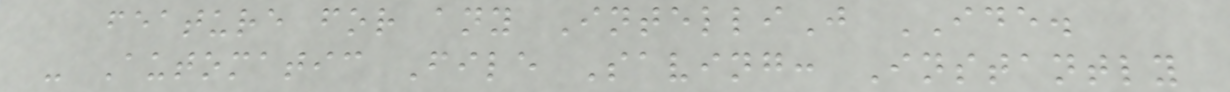feature for any IntelliJ IDE.
- Automatic File Saving: Instantly
